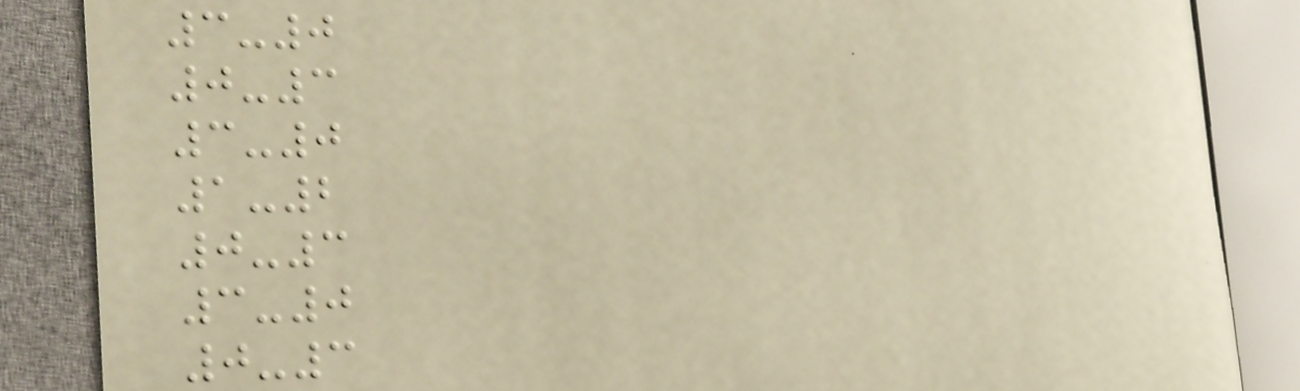3-0
0-3
3-0
1-2
0-3
3-0
0-3
